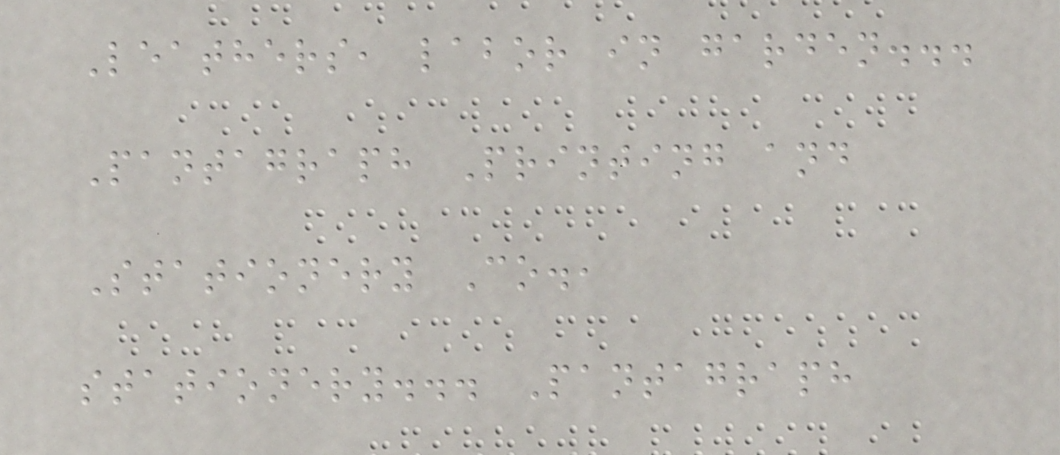Leathers, labor in garden...
Pantagraph Printing and
Stationery Co.,
stationery... Pantagraph
